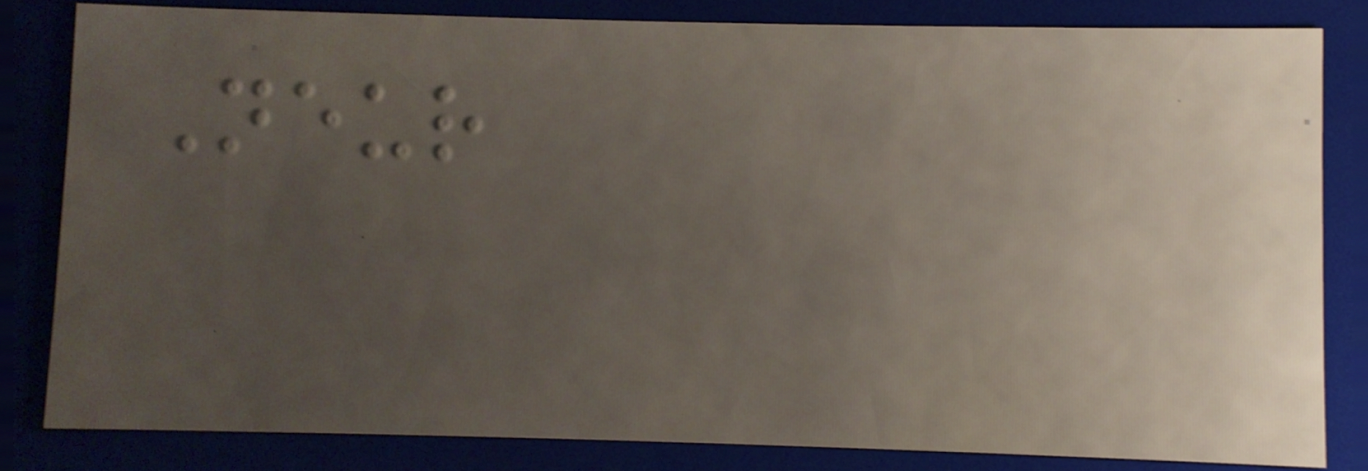Neur
